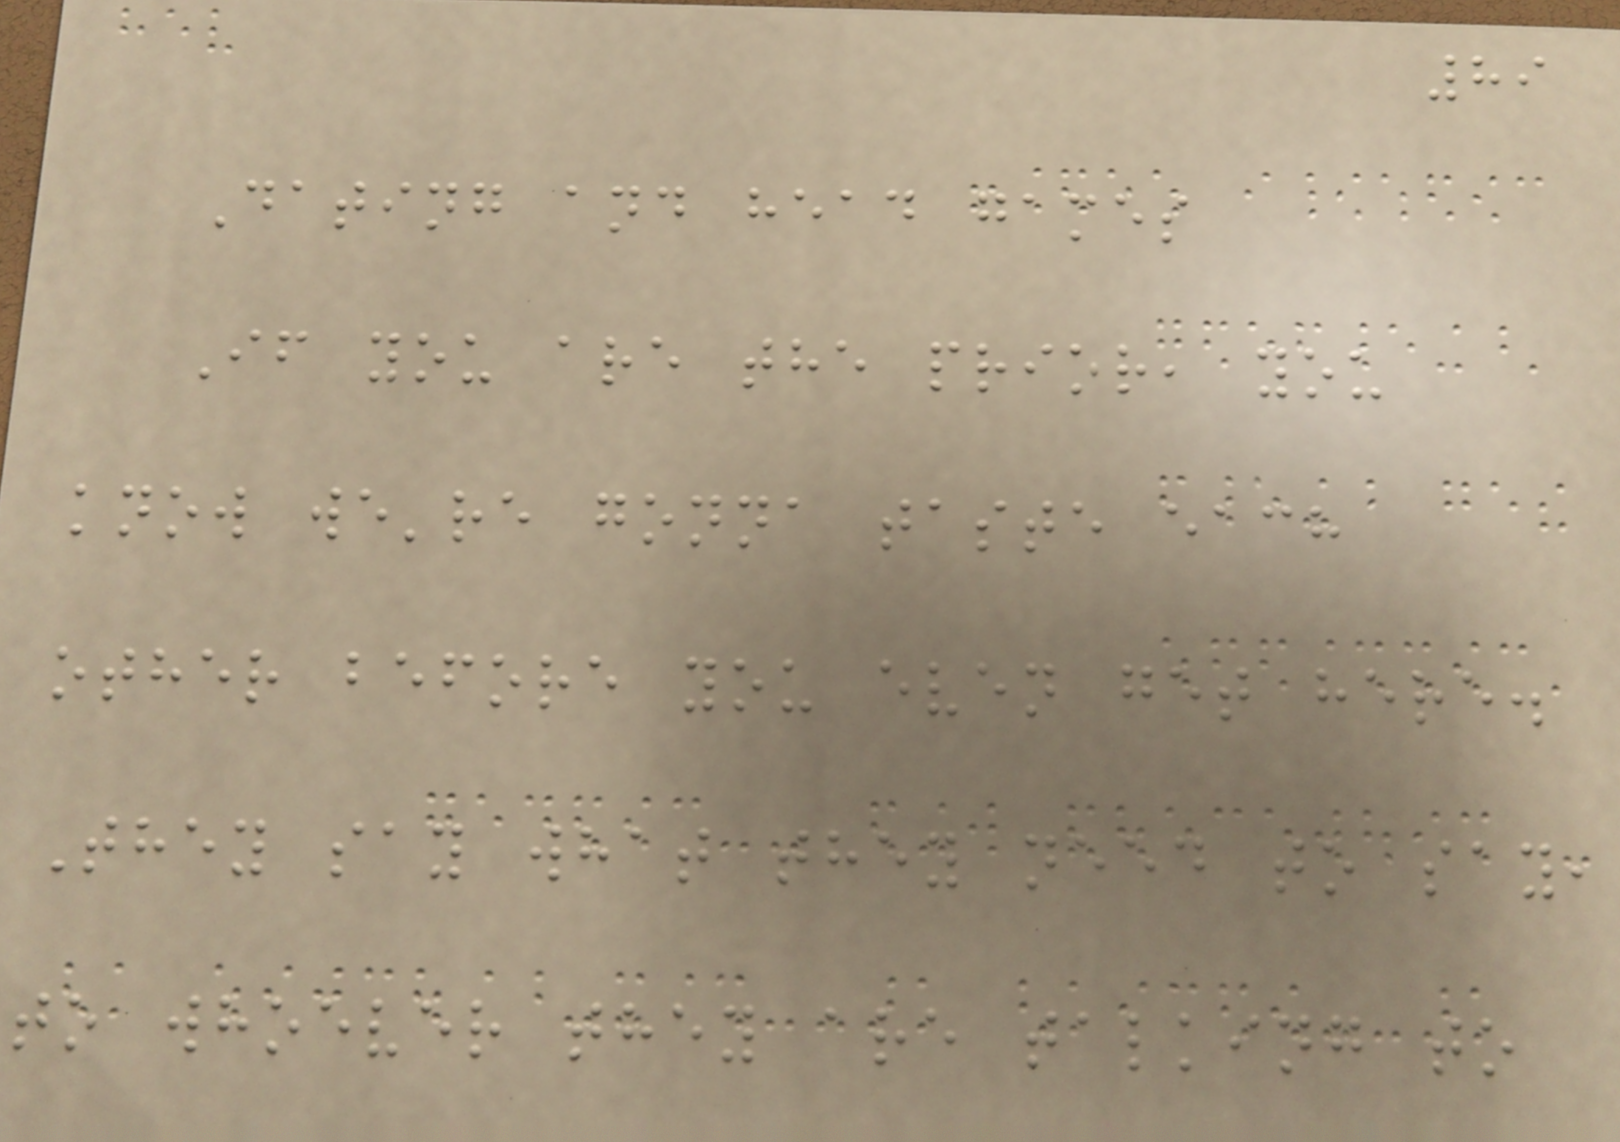89
Dating and head games
If you are the prior, you
know we're gonna taste each
other before you even get here.
They say what they need to say,
to whoever they are talking to
